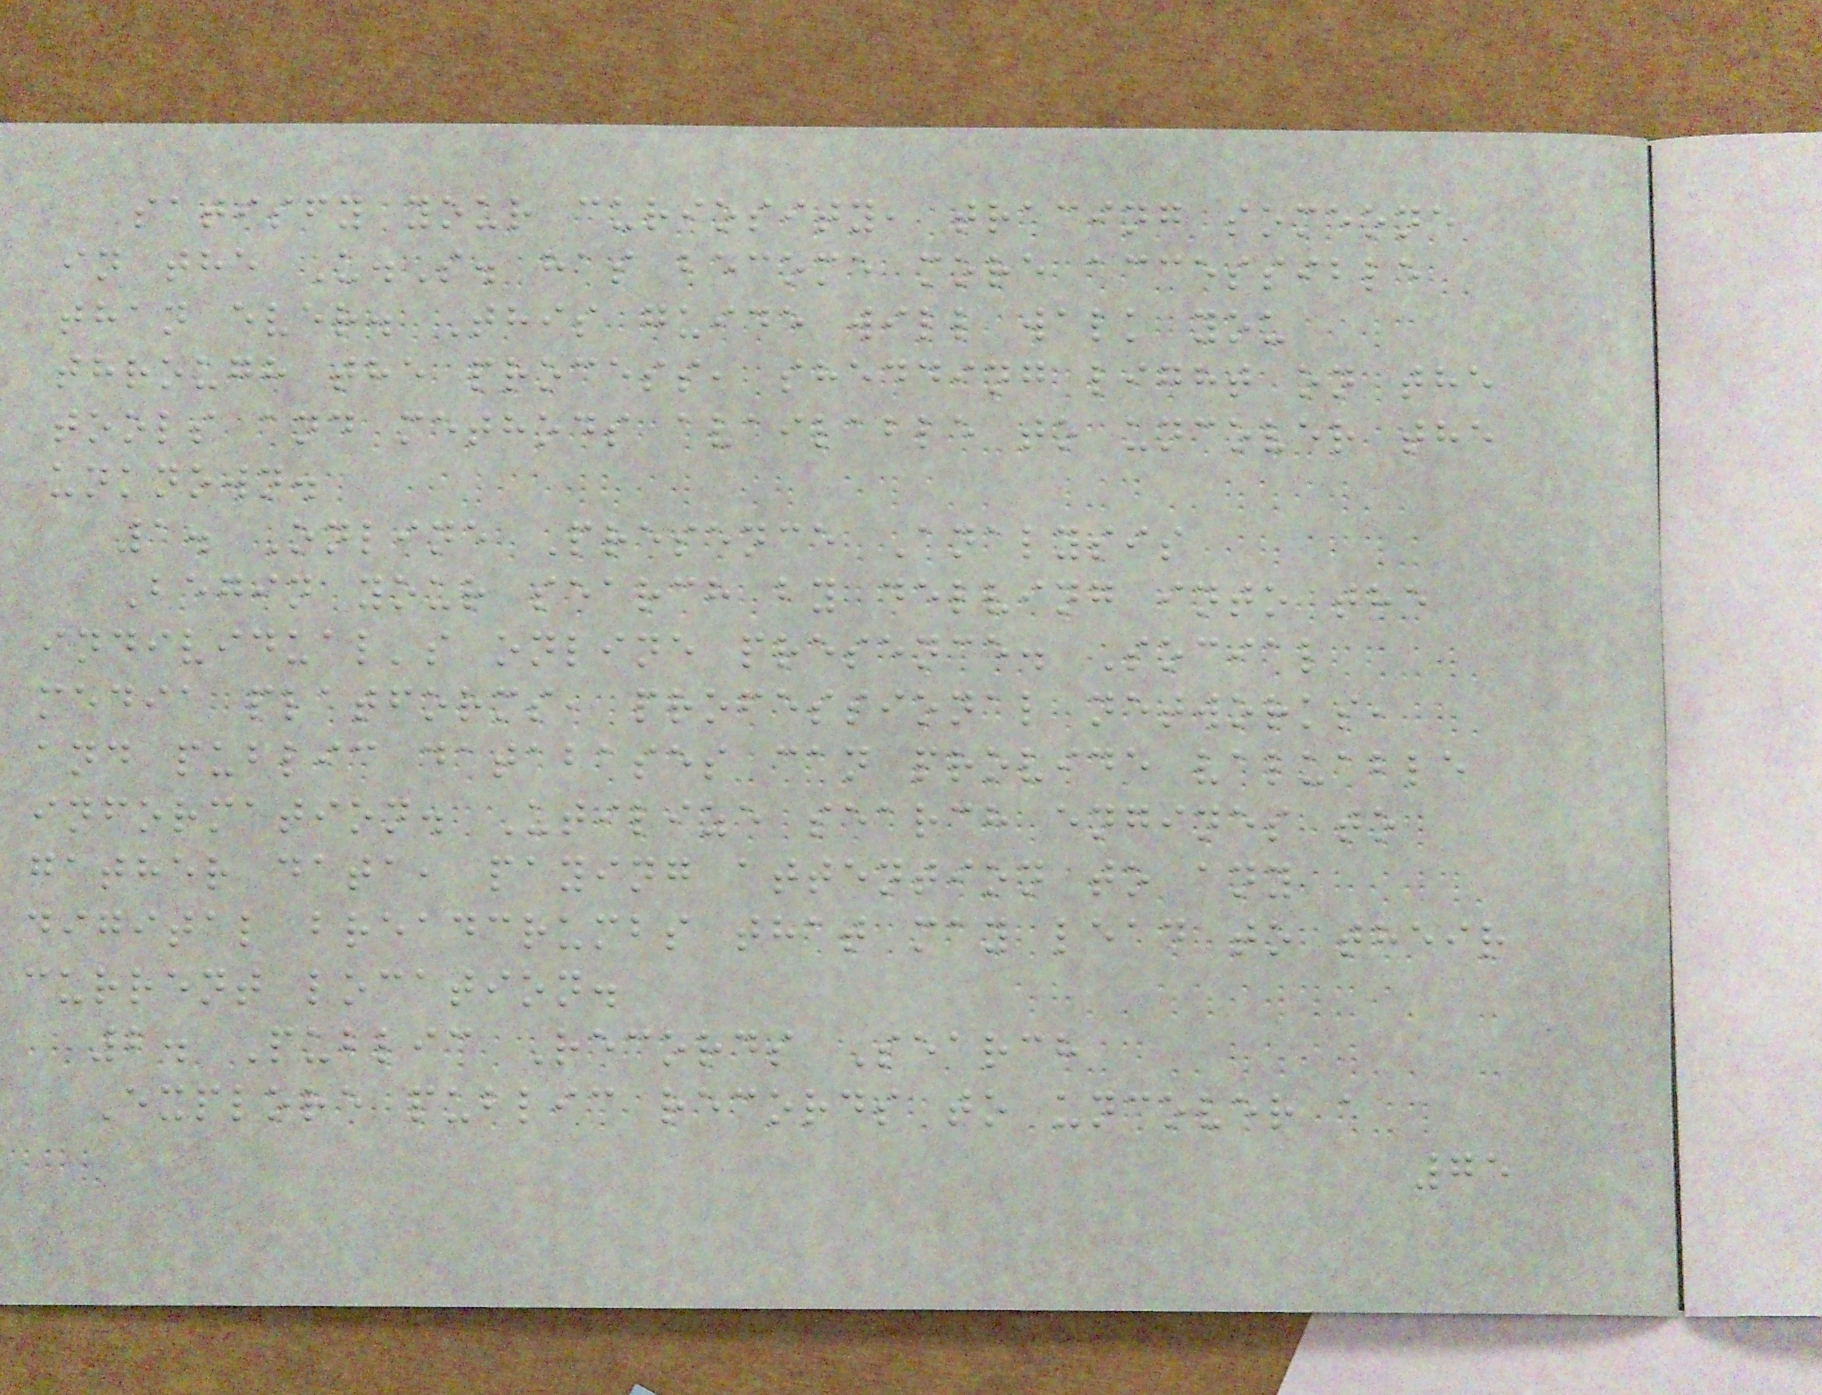satisfy your curiosity, tracing someone
in the U.S. has become more accessible
than ever. This guide will walk you
through the process, shedding light on the
tools and methods available to uncover the
unknown.
1. Online Presence Analysis
Begin your search by delving into the
individual's online presence. Social
media platforms, professional networks,
and public databases can provide valuable
information. Utilize search engines to
gather data, paying attention to any
digital breadcrumbs that may lead to their
current location.
2. Public Records Search
Explore public records to uncover a
75
